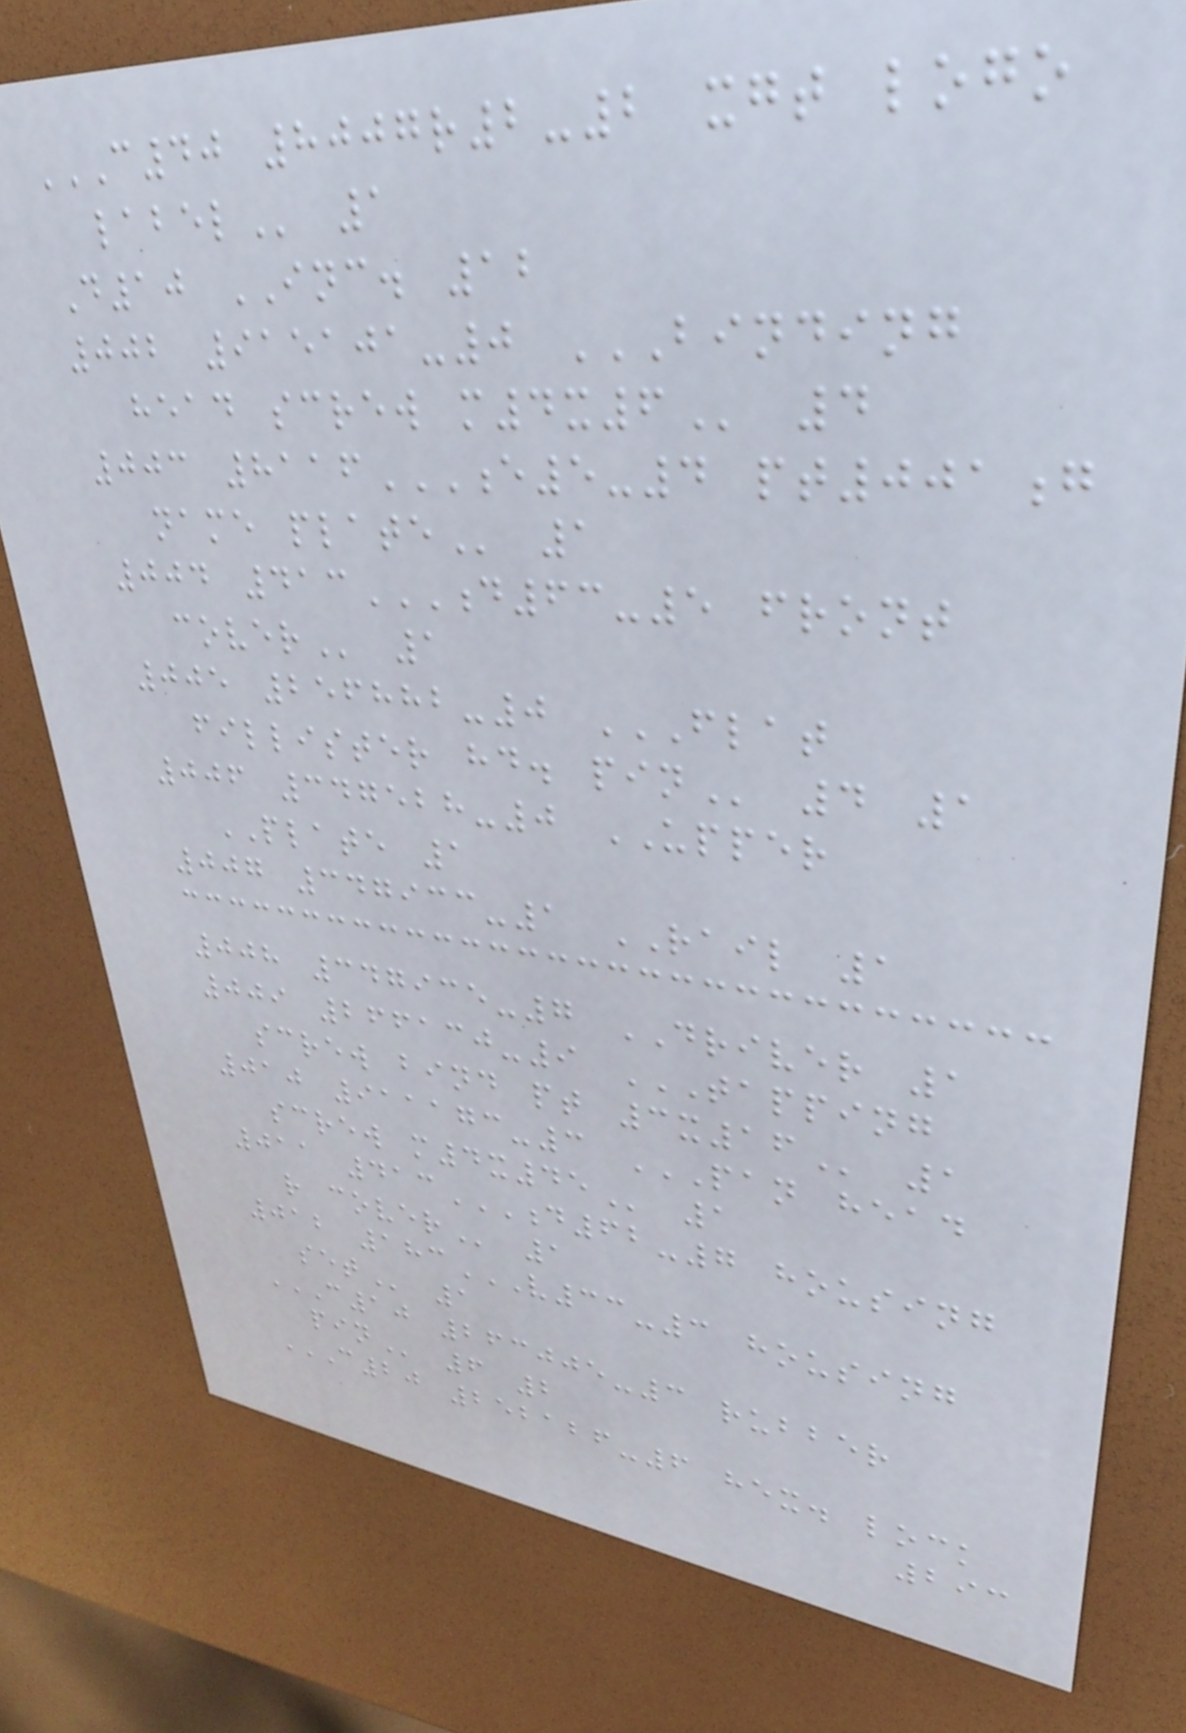C40 8007R2-2 XGT LOGO
LABEL 1
D10 INC. 12
002 915101-0 BINDING
HEAD SCREW M4X6 4
003 8116E5-4 PT001G
NAME PLATE 1
004 413D63-5 FRONT
COVER 1
005 256882-0 FLAT
FILLISTER HD. PIN 4 1
006 347528-0 UPPER
PLATE 1
007 347933-1 RAIL 1
008 347935-7 DRIVER 1
009 266130-9 TAPPING
SCREW BIND PT 3X16 1
010 911173-3 PAN HEAD
SCREW M4X45 1
011 413D62-7 HOUSING
R COVER 1
012 183V33-3 HOUSING
SET 1
C10 263005-3 RUBBER
PIN 6 2
C20 252126-6 HEX. LOCK
293
